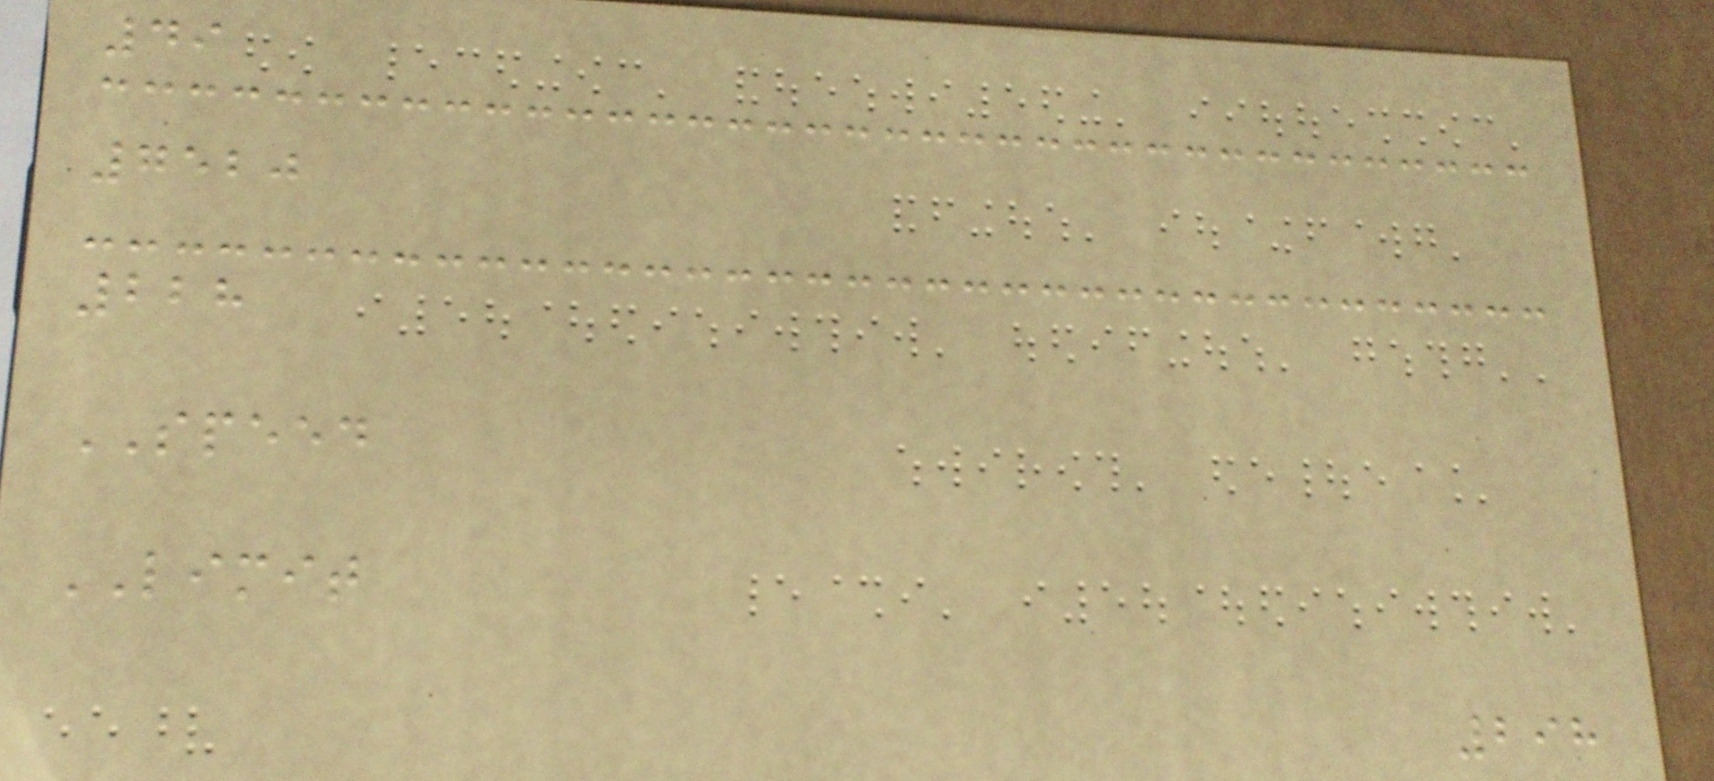49
7520
228
SPEED
LIMIT
298
